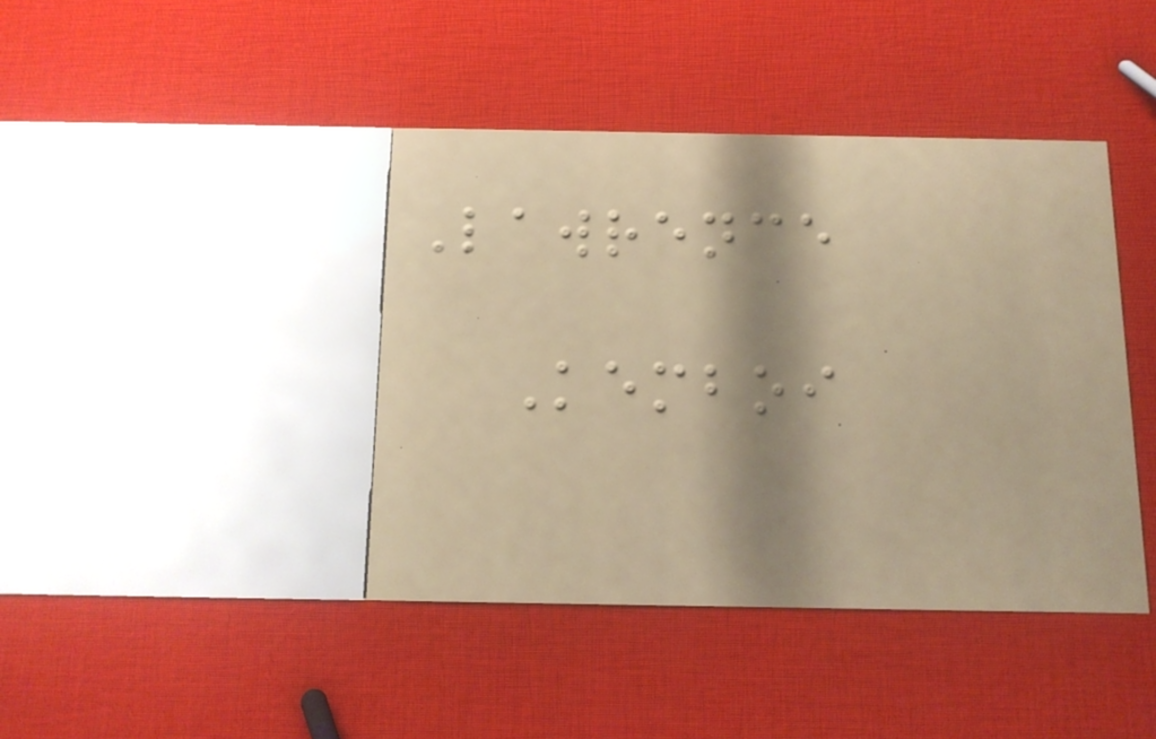Lawrence
Kemboi
